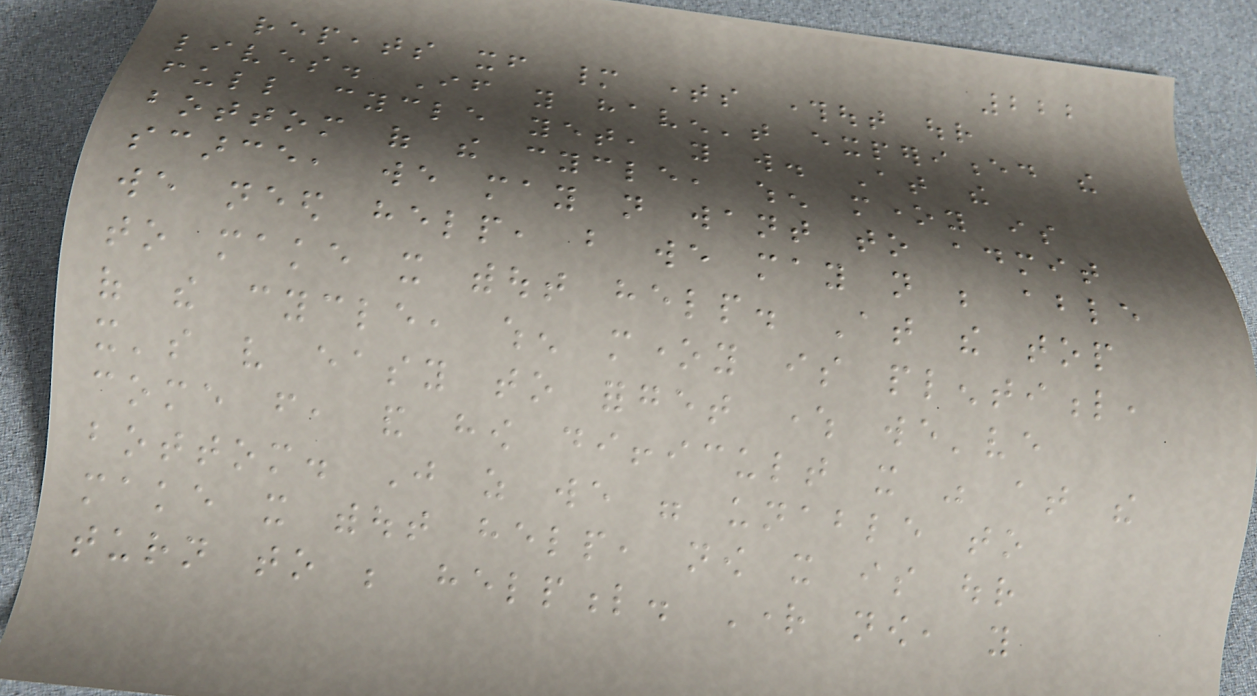222
repeats itself many times throughout our
lives. If you haven't experienced the
full cycle yet, you will. At the
bottom of the cycle, when money is
scarce, we may not want to admit
we need help, but we may not be able
to make it without help. At the top
of the cycle, when money is plentiful,
it's very easy to forget where we've
come from, and how difficult it was at the
bottom. Just as we were unable to
make it without help, now it is our
turn to be helpful. Right now, you
